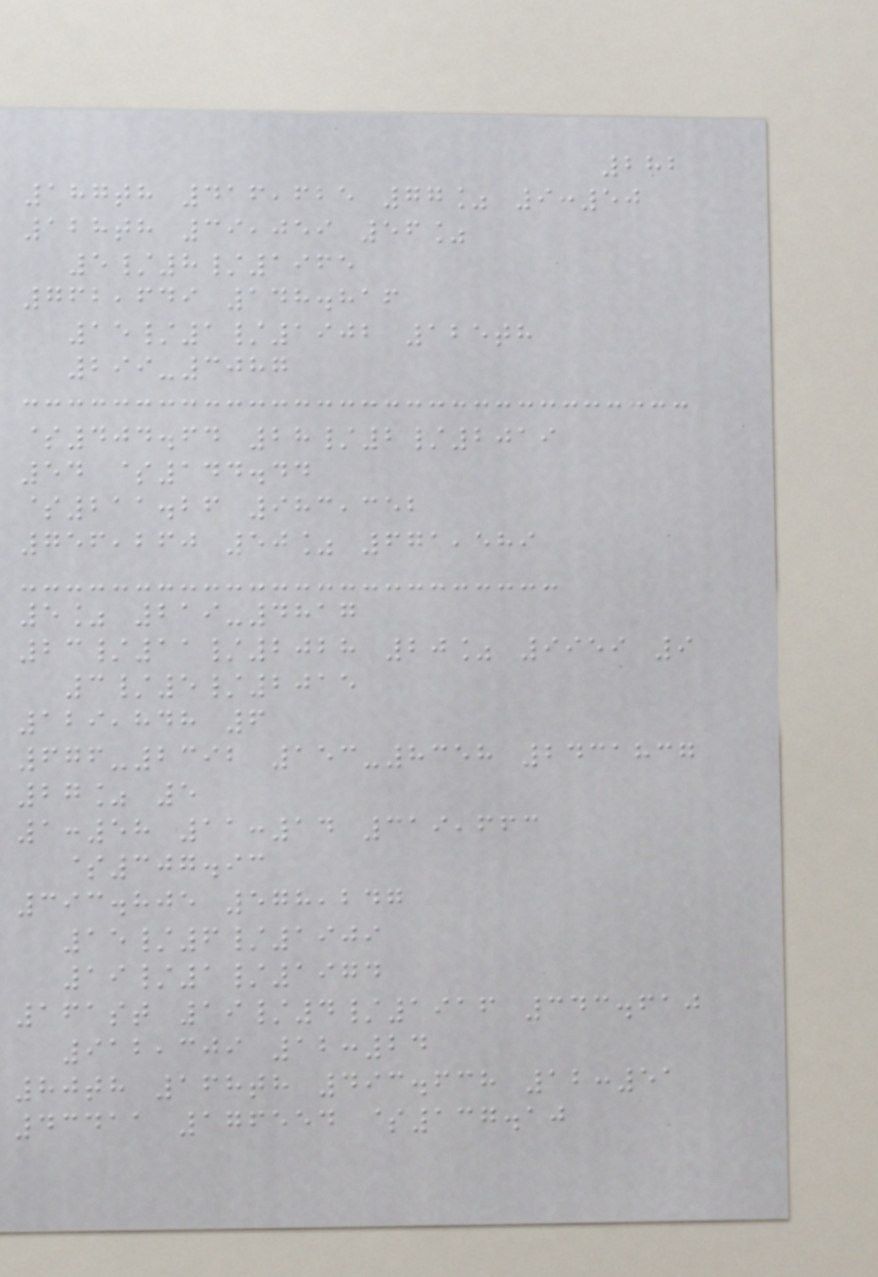282
187th 416,625 77% 9:50
128th 39,059 56%
5/8/1965
762,649 148.816
15/1/1902 125th
299-3087
$404.64 28/2/2019
54 $144.44
$211.26 983,352
756,260 50% 671,589
5% 219-4817
23/11/2028 20% 9959 9
3/5/2015
129,848 6
676-2392 153-8358 2431837
27% 5
1:58 11:14 319,663
$307.93
393.805 578,247
15/6/1909
19/1/1974
161st 19/4/1916 343.610
912,309 12:24
80th 168th 493.638 12:51
43411 176554 $137.10
